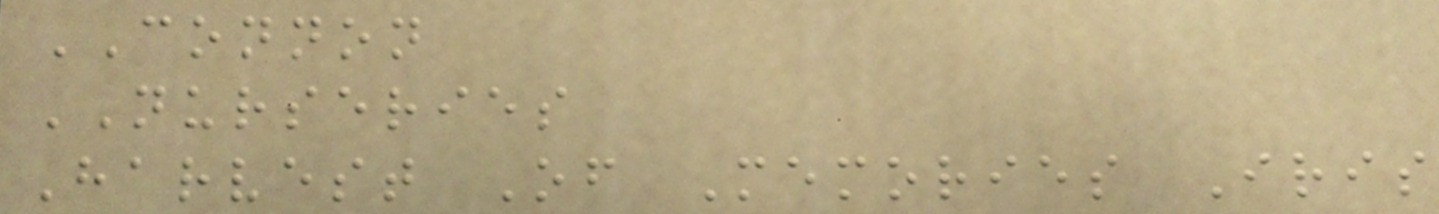CONNON
NURSERIES
Harvest Of Memories Iris
